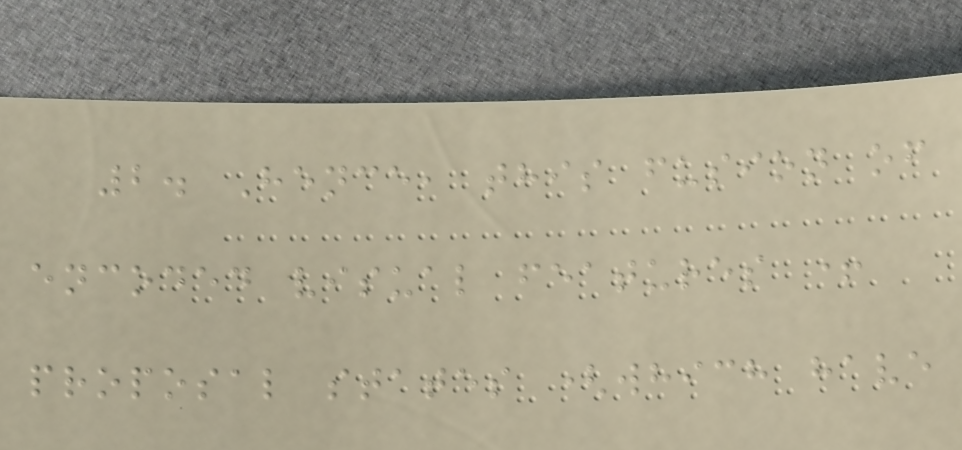2. Hence, this fusion of
encoded visual features +
proposal states (which have
